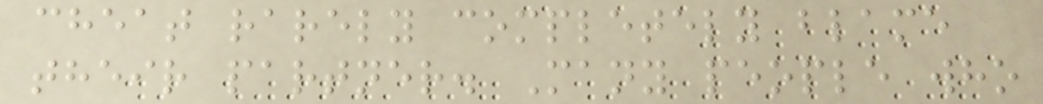cheat rarely completely blame
their partner. Many people who
